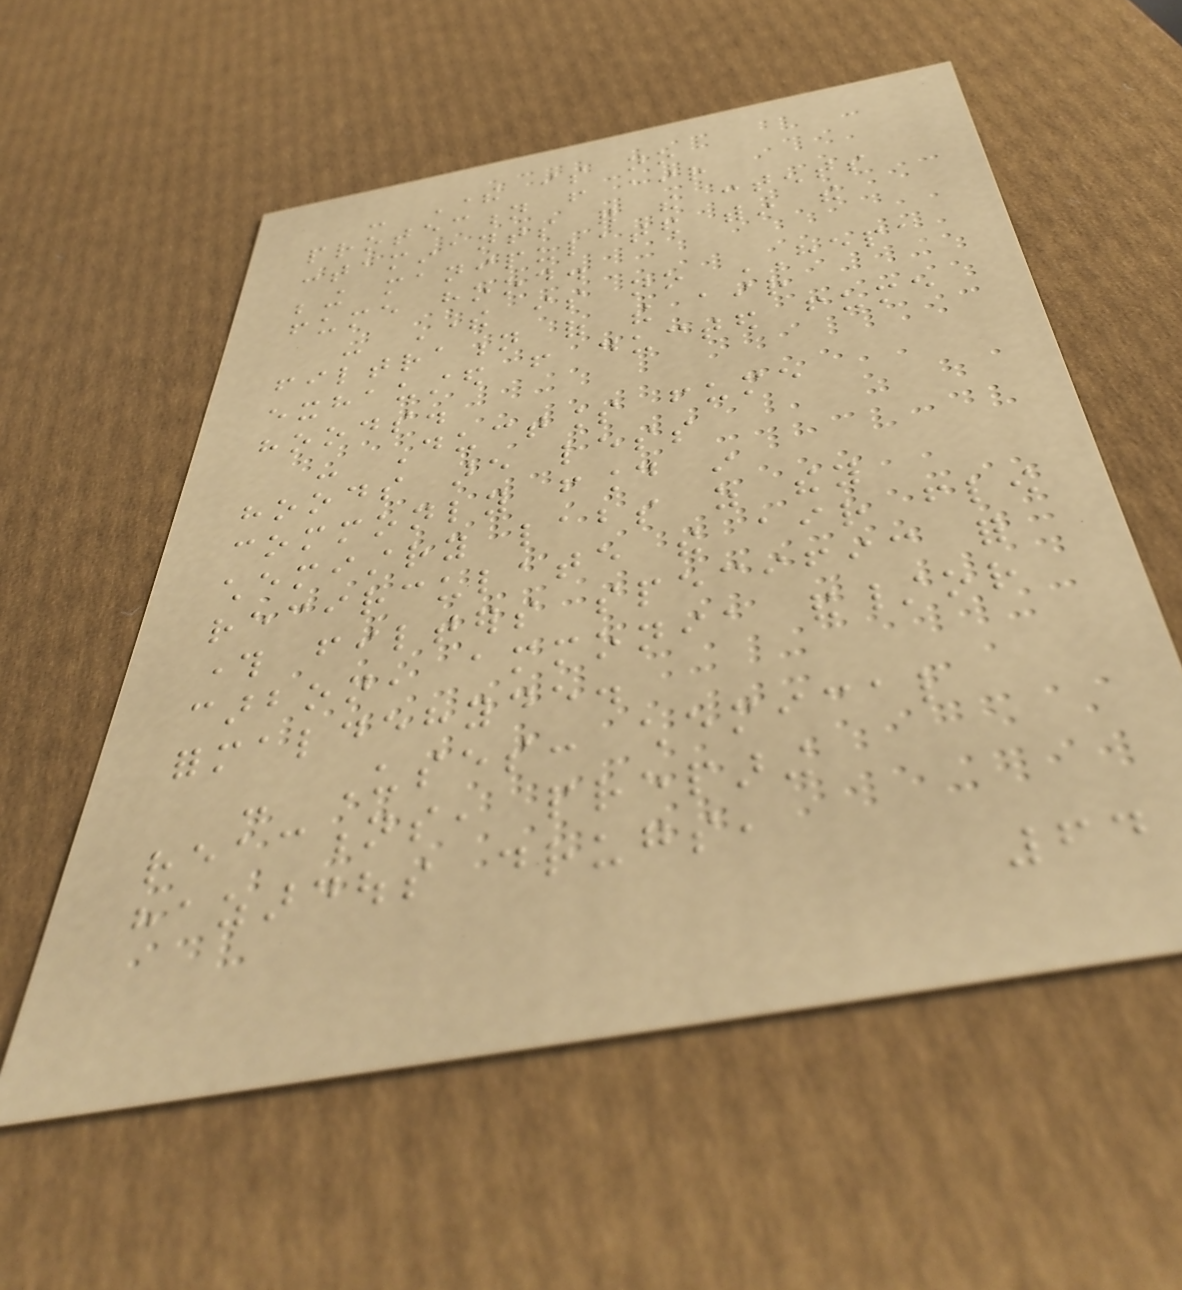- There is no
protection from air
contaminants for the contents
being manipulated within the
fume hood.
- There is no HEPA
filtration of the air
exhausted from ducted fume
hoods.
- Ductless fume
hoods are less
commonly found in
chemistry labs as they
recirculate the air flow
through filters specific for
carbon, ammonia and/or
formaldehyde.
- Uses: chemical
reactions, preparing
hazardous drugs,
64
